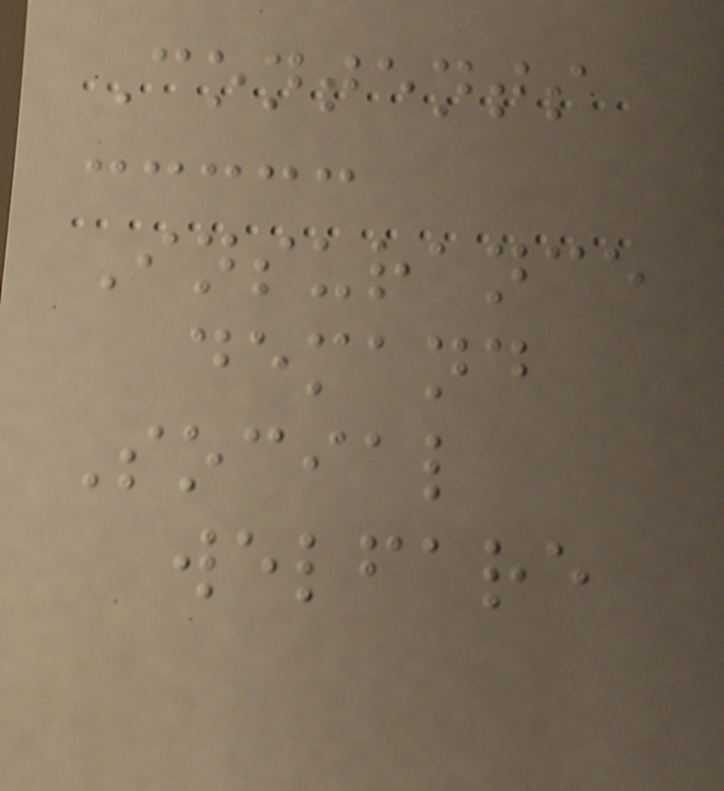Contents
Insurance
demand
Social
welfare
